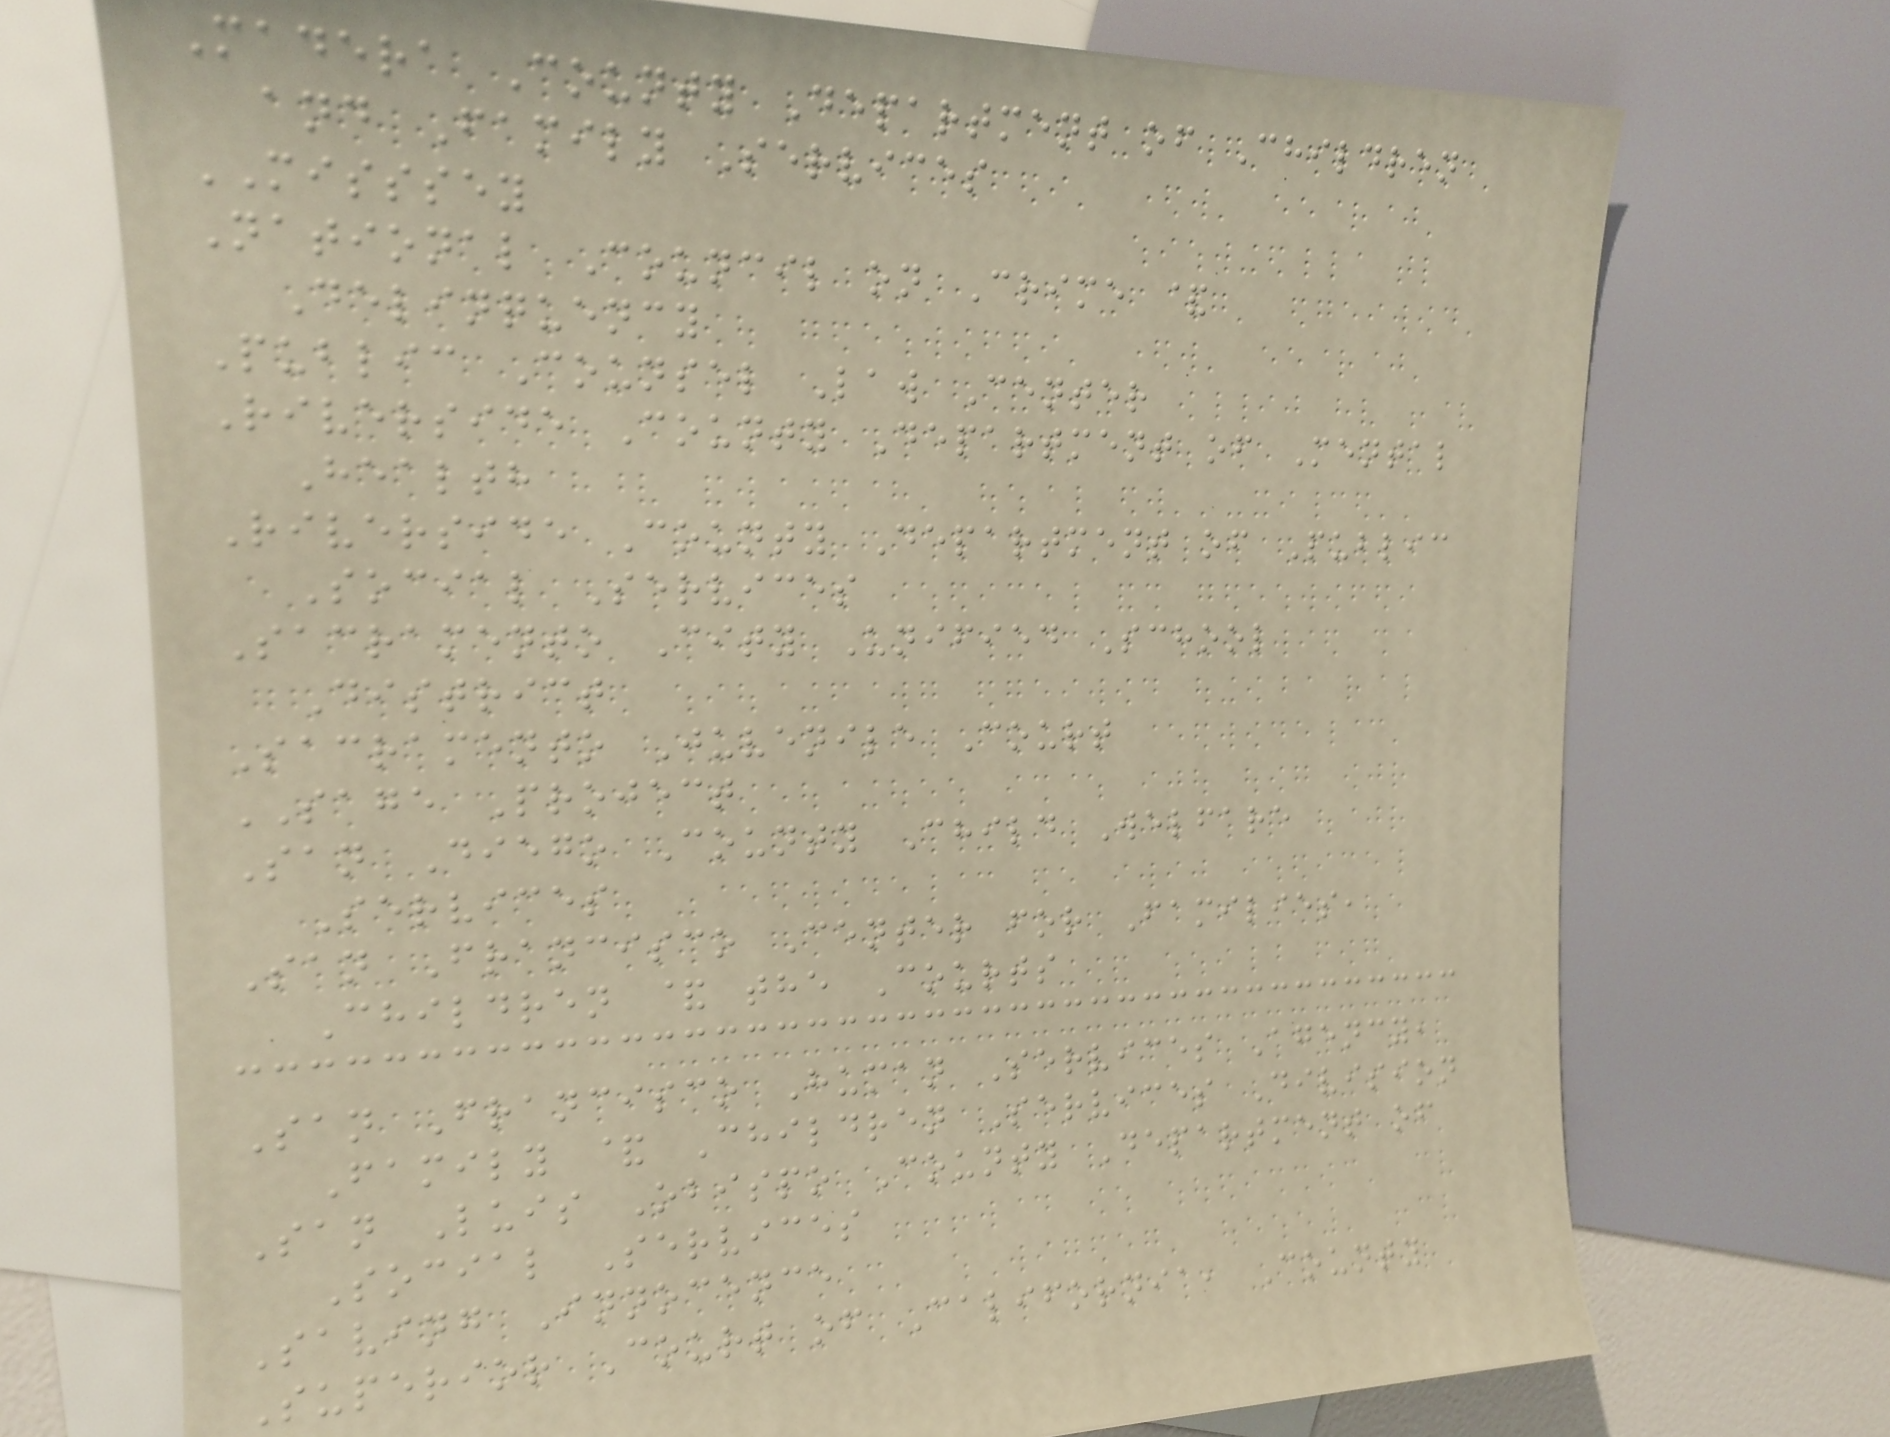Madera County Department of Children
and Family Services
MISSSEY
National Council on Crime &
Delinquency
Public Counsel Law Center
Riverside County Department of Mental
Health
Riverside County Department of Public
Social Services
Sacramento City Unified School
District
Sacramento Juvenile Court
SAGE Project
San Diego County Child Welfare
Services
San Francisco Center for Families,
Children & the Courts
San Francisco Human Services Agency,
Family & Children Services Division
San Luis Obispo County Department of
Social Services
Saving Innocence
Superior Court of California, County
